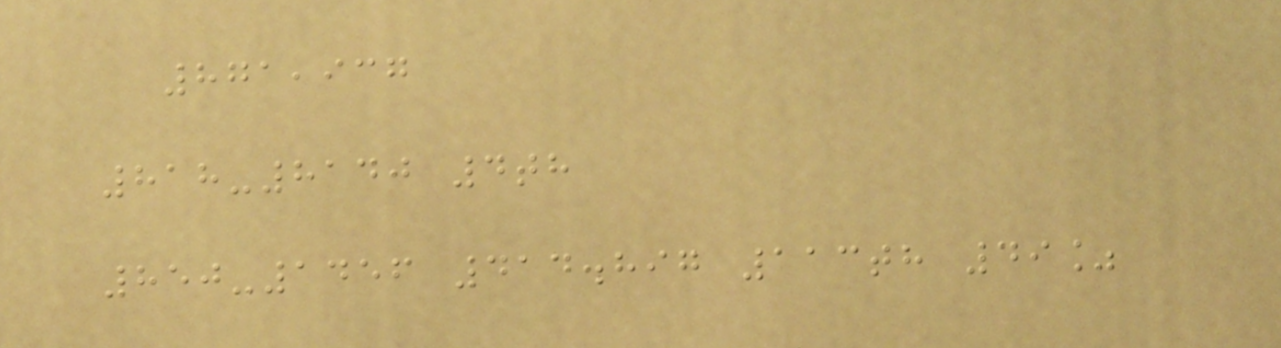871,937
818-8140 4th
850-1456 414.897 113th 49%
